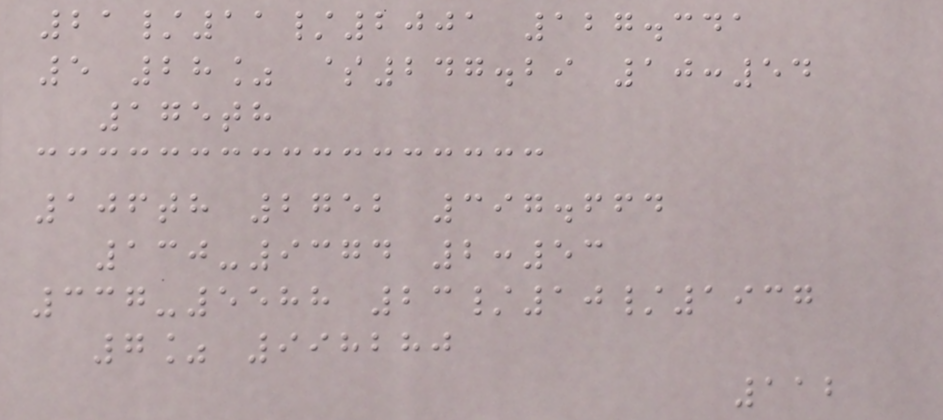21/11/2001 127.341
5 28% $247.29 10:54
175th
106th 2752 397.664
130-9374 2:53
337-5588 23/10/1937
7% 998280
112
